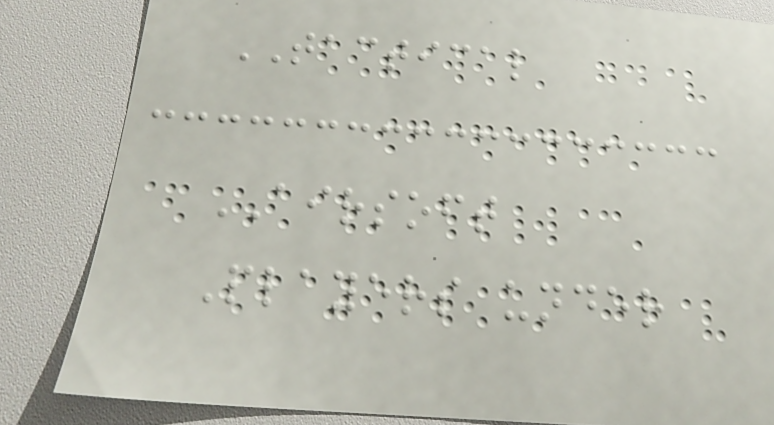TACTICAL
AIRSOFT
Players under
